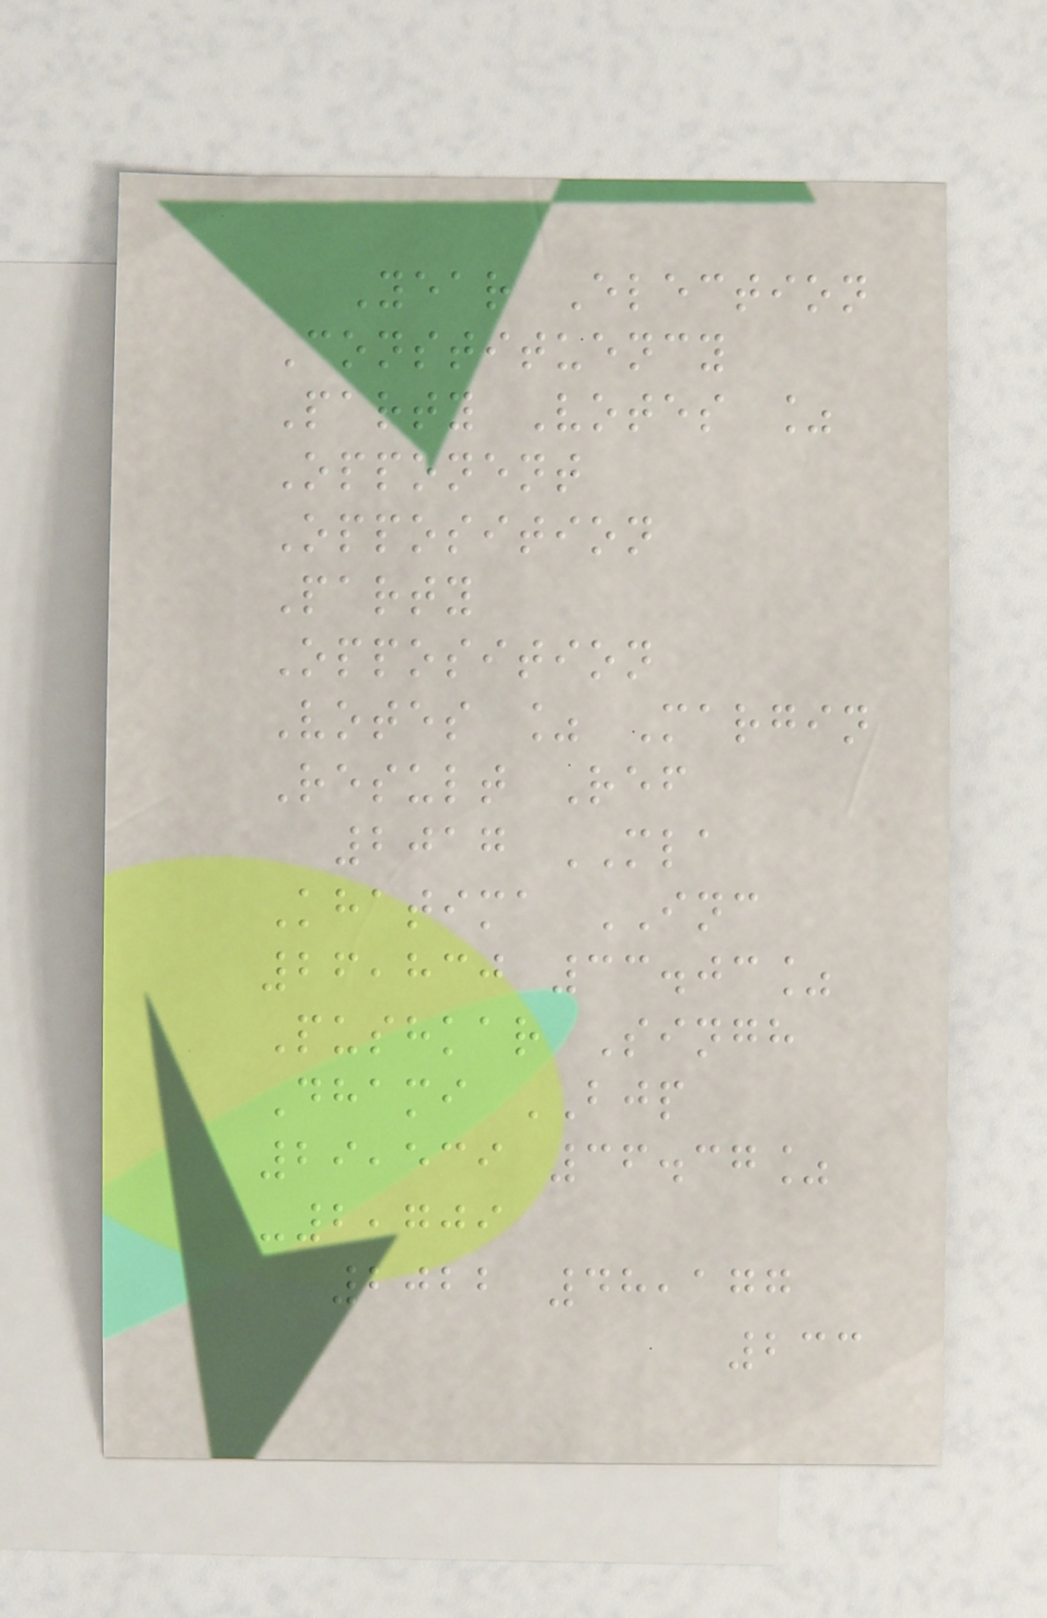Year Election
Constituency
Party Votes %
Opponent
Opposition
Party
Opposition
Votes % Margin
Result Ref
2017 MLA
Khatima INC
26,830 33.03%
Pushkar Singh
Dhami BJP
29,539 36.37%
-2,709
2022 48,177
233
